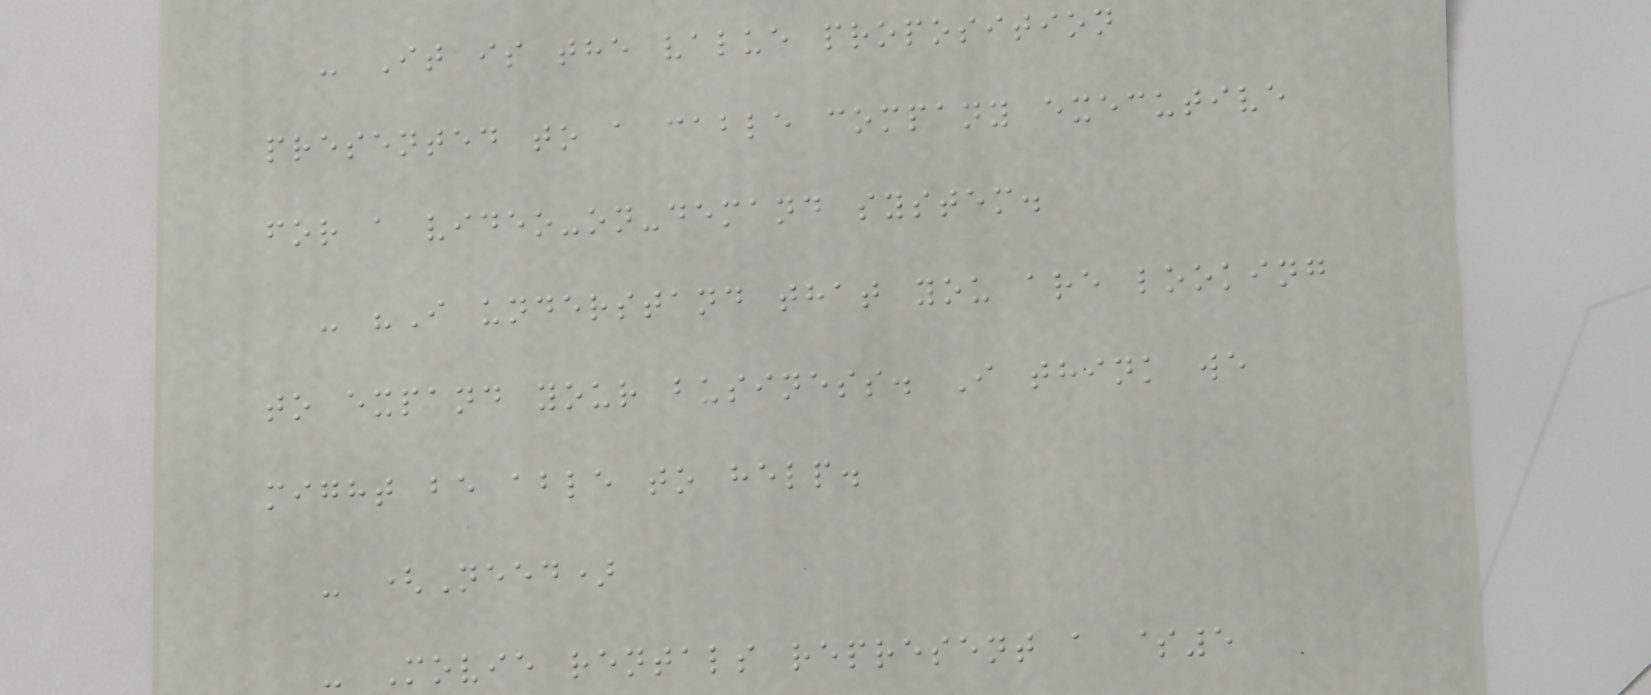- It is the value proposition
presented to a cable company executive
for a video-on-demand system.
- "I understand that you are looking
to expand your business. I think we
might be able to help.
- (Need)
- Movie rentals represent a $5
